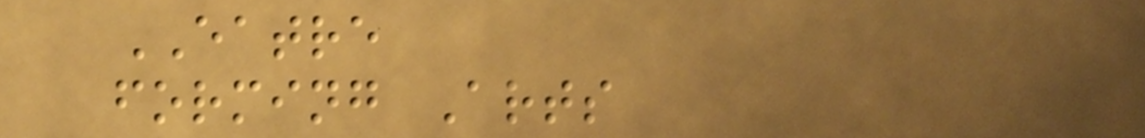EATRE
forming Arts
